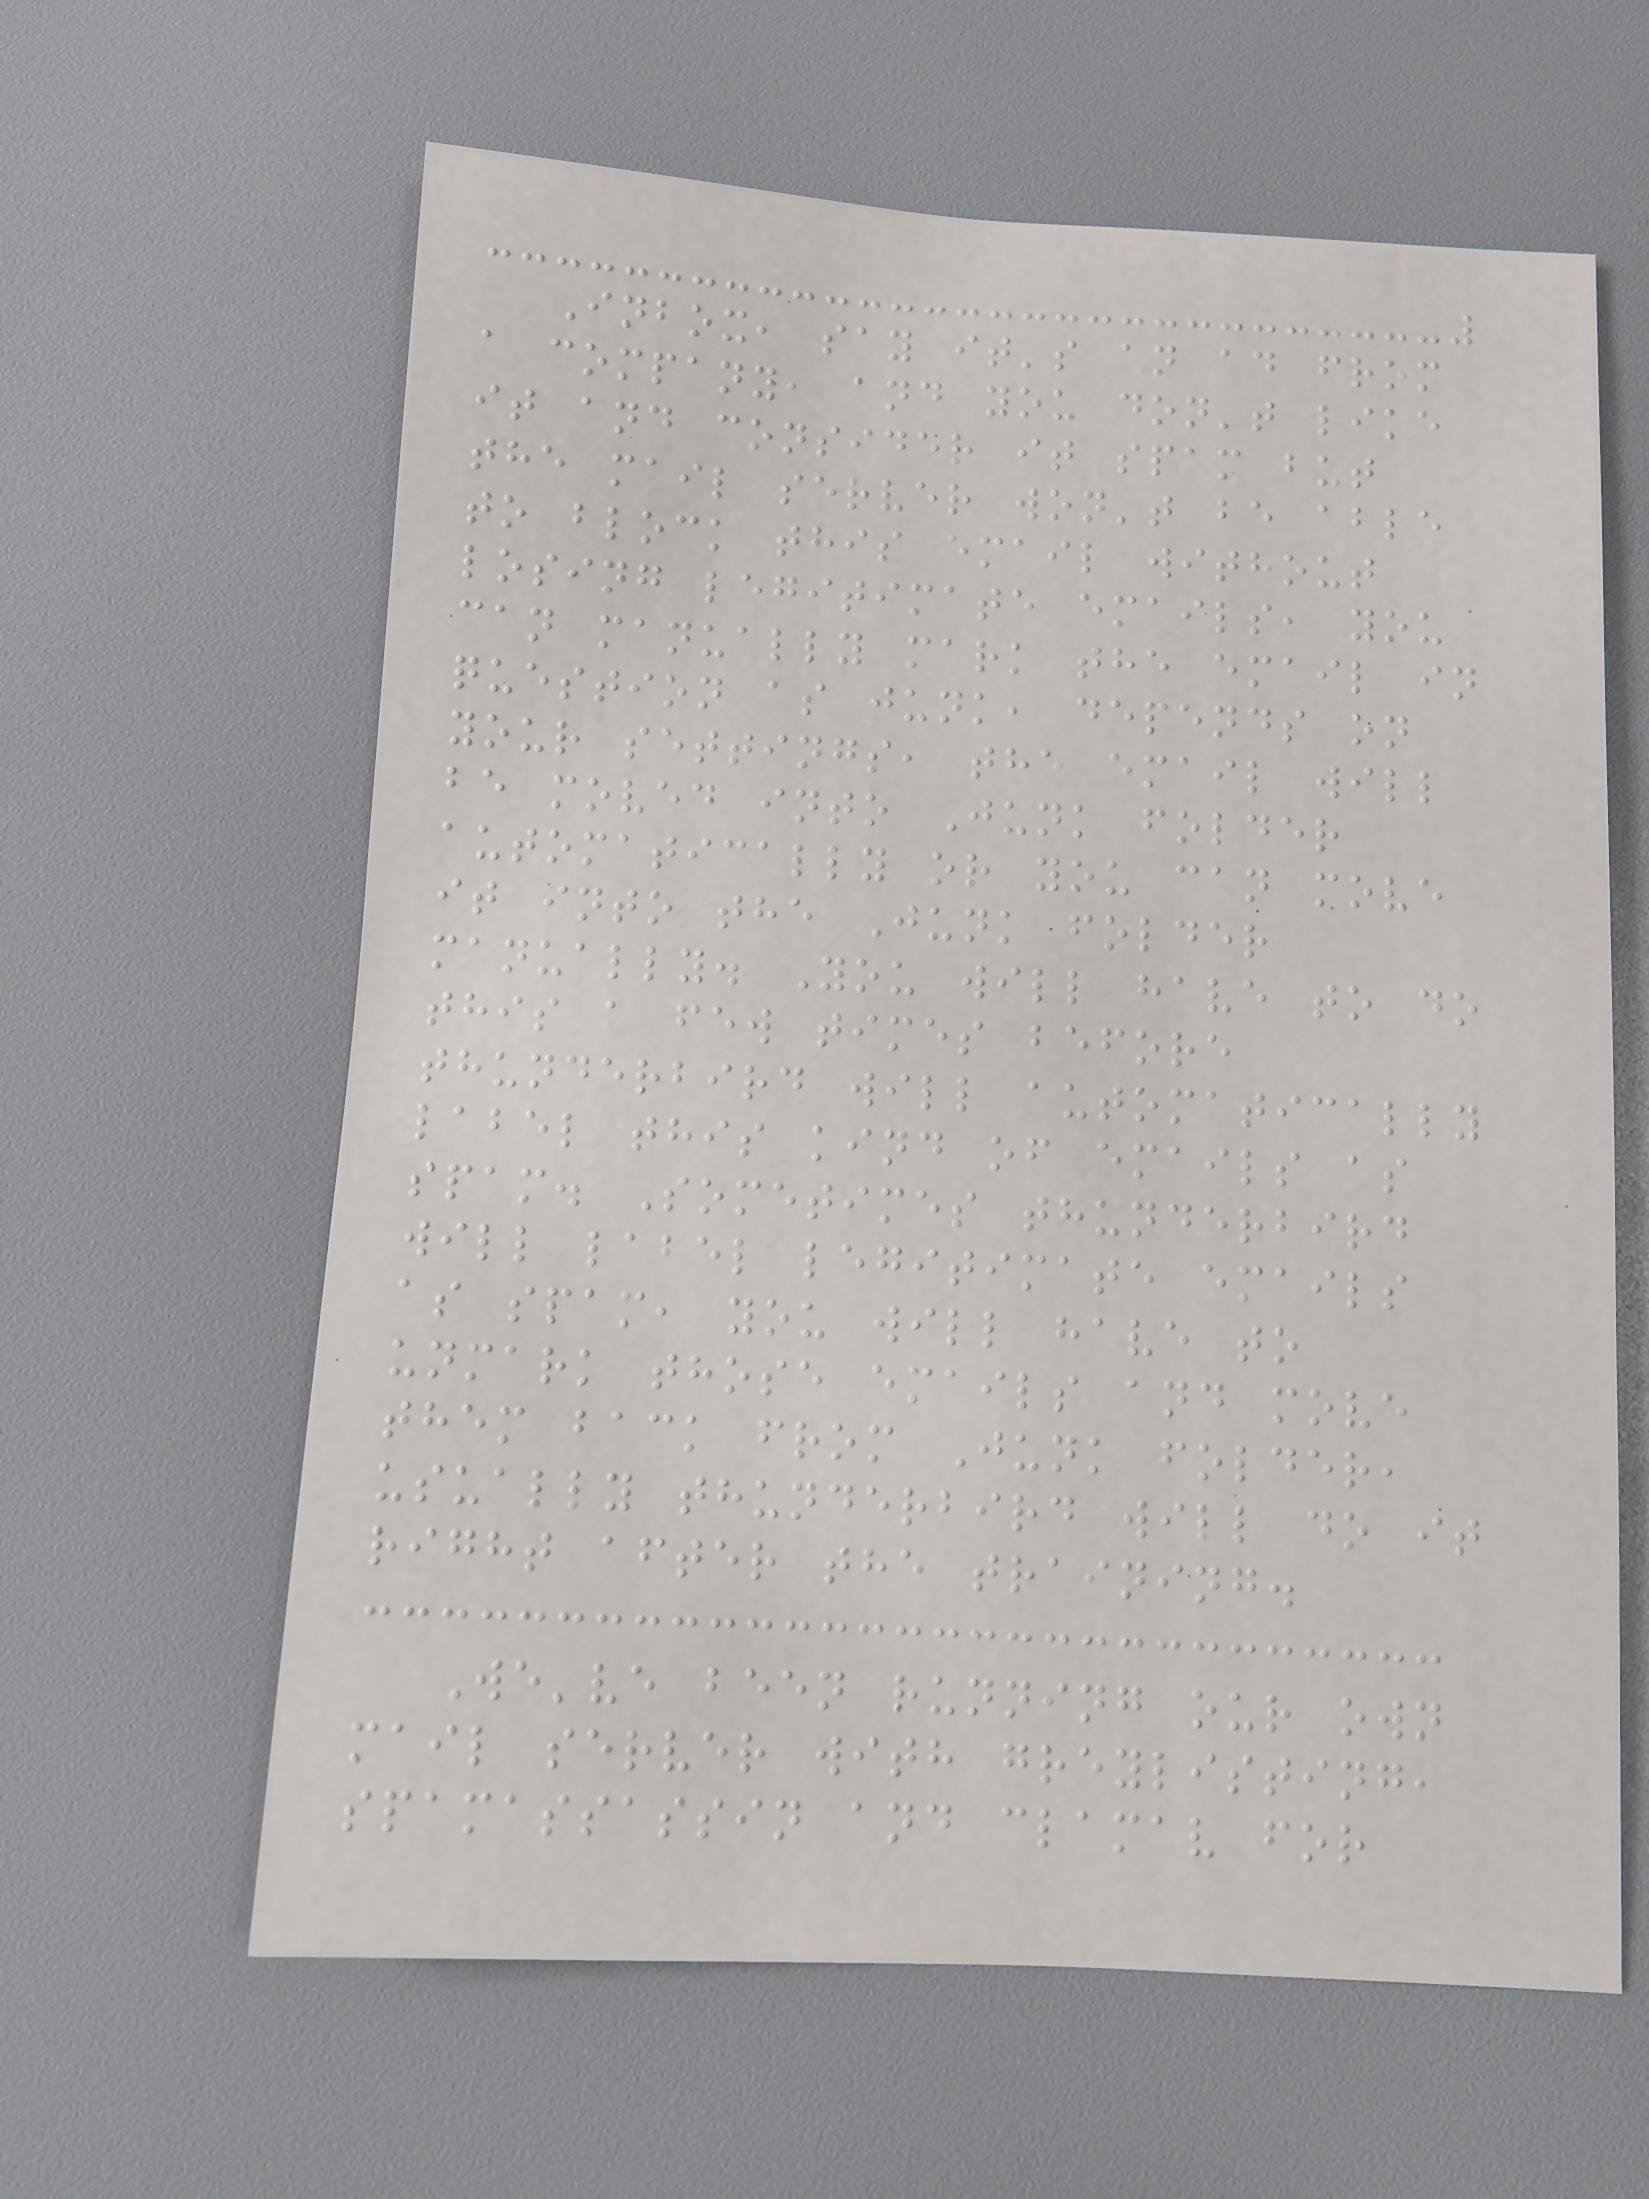Inbox, say it's an ad from
a company, and you don't like
it and consider it spam but
the mail server won't be able
to block this email without
losing legitimate emails, you
can manually mark the email in
question as junk, depends on
your settings, the email will
be moved into Junk folder
automatically or you can move
it into the Junk folder
manually. You will have to do
this a few times before
thunderbird will automatically
label this kind of emails as
spam. Sometimes thunderbird
will label legitimate emails
as spam, you will have to
unmark those emails and move
them back from Junk folder,
usually thunderbird will do it
right after the training.
We've been running our own
mail server with greylisting,
spamassassin and clamav for
